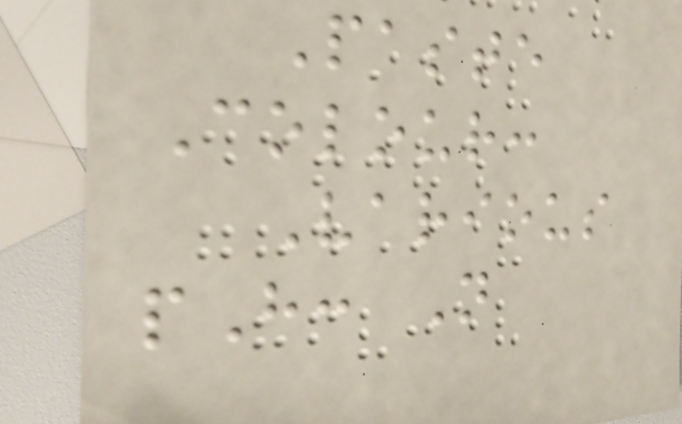Paste
Colour:
Various
pH: N
